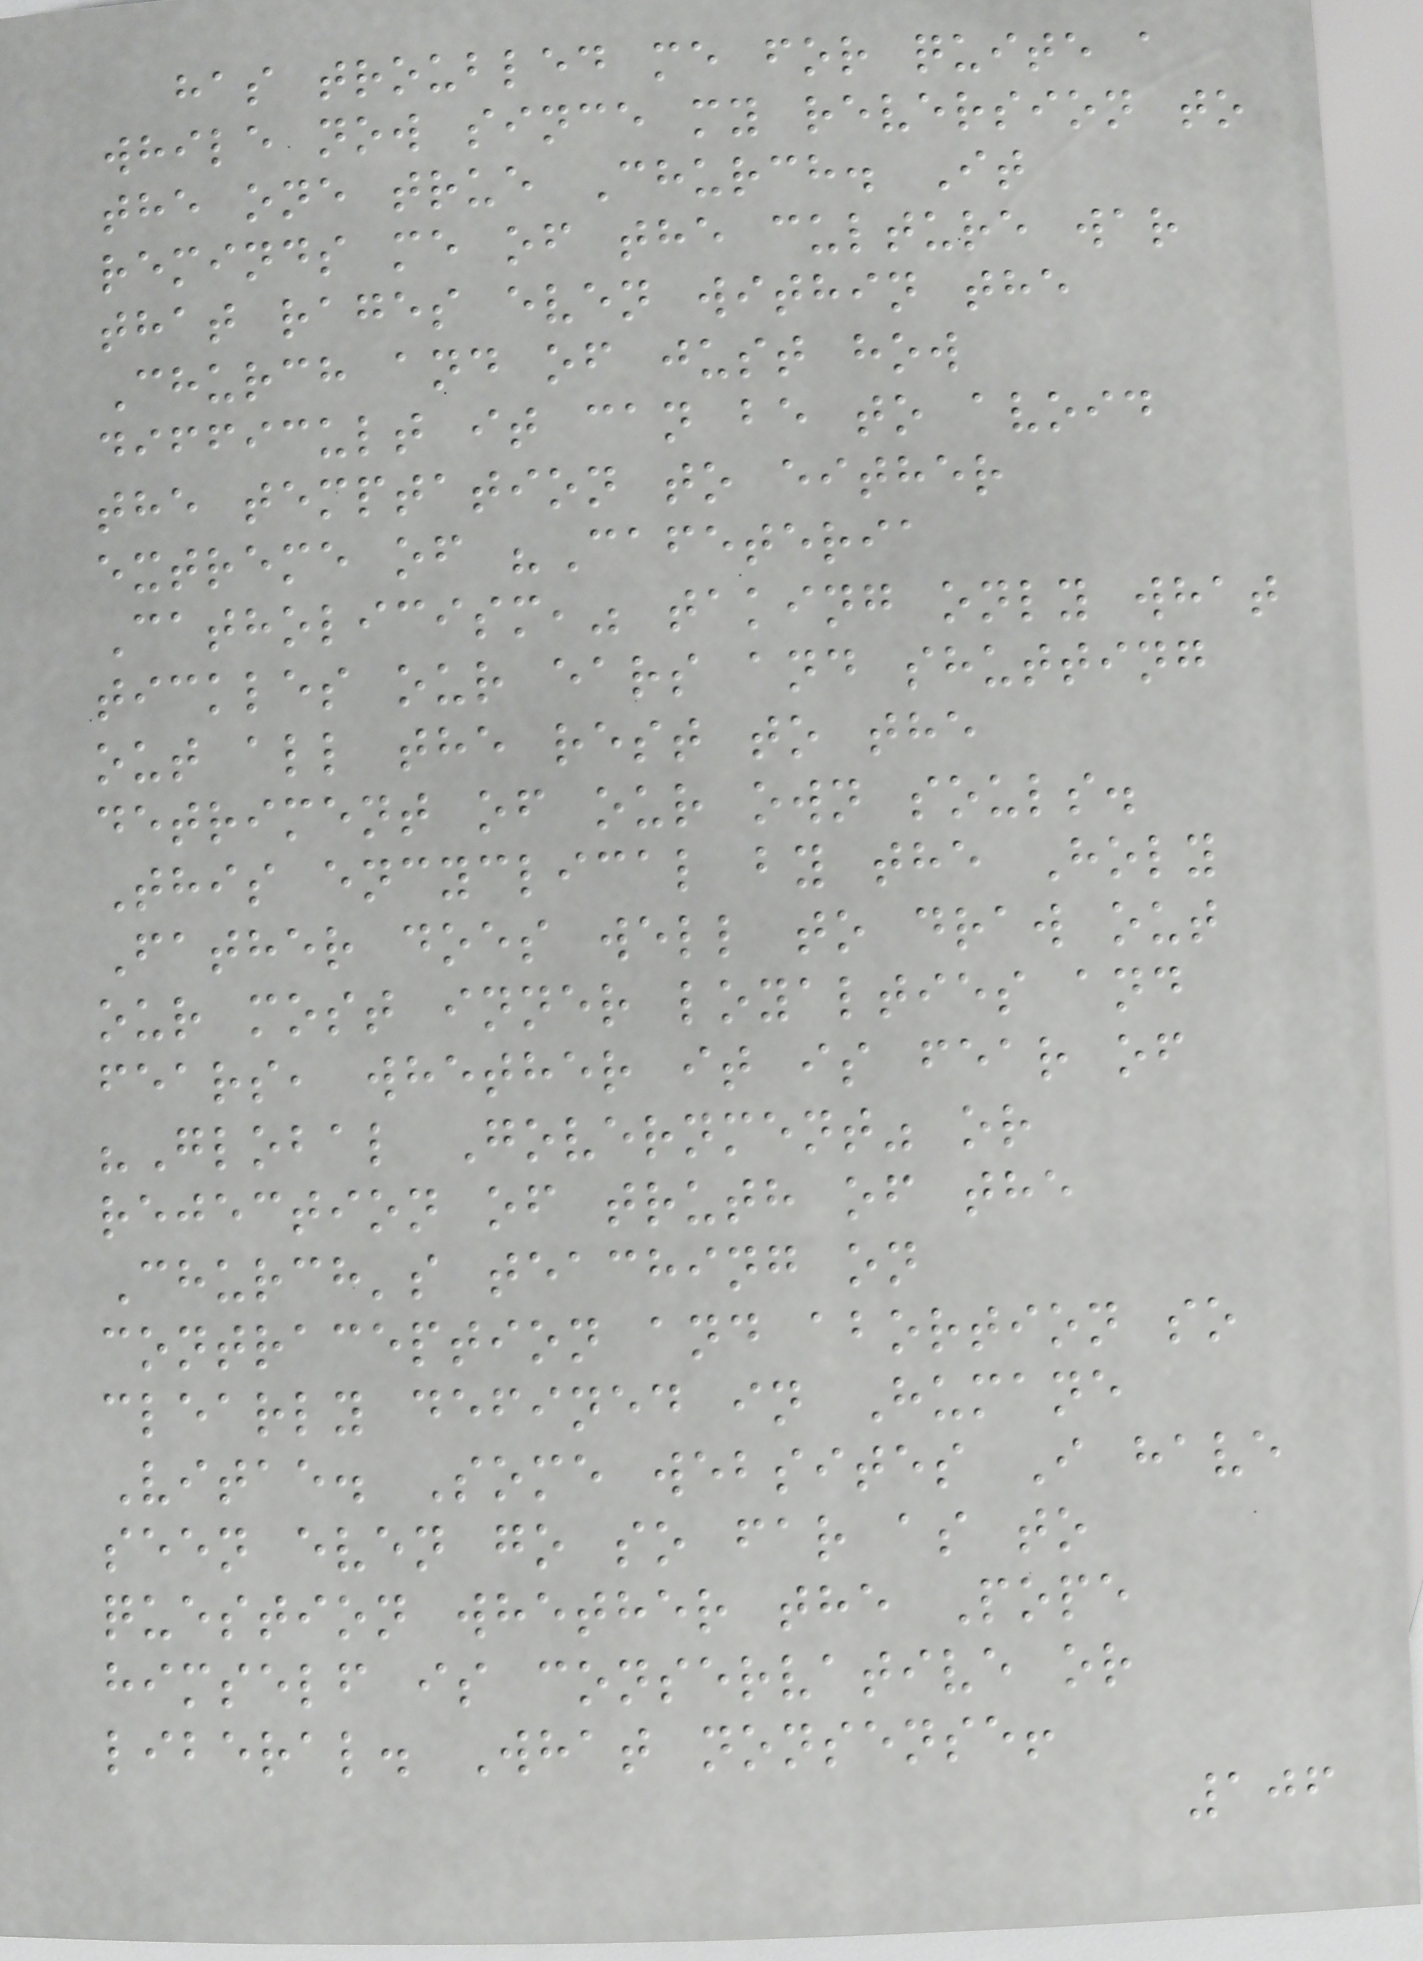has troubled me for quite a
while now since my reversion to
the one true Church. It
reminds me of the culture war
that rages even within the
Church and of just how
difficult it can be to avoid
the temptation to either
extreme of "Cafeteria
Catholicism," taking only what
tickles our ears and shutting
out all the rest to the
detriment of our own souls.
This encyclical by the Holy
Father does well to draw out
our most inner loyalties and
fears, whether it is fear of
"Global Government" or
rejection of truth of the
Church's teaching on
contraception and abortion so
clearly defined in Humane
Vitae. Some websites I have
seen even go so far as to
question whether the Pope
himself is conservative or
liberal. What nonsense!
106
